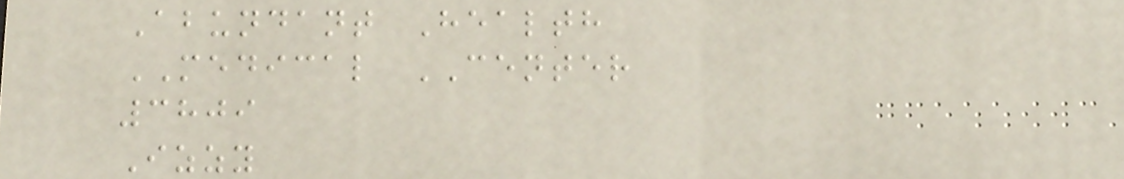Abundant Health
MEDICAL CENTER
3809
Izzy
